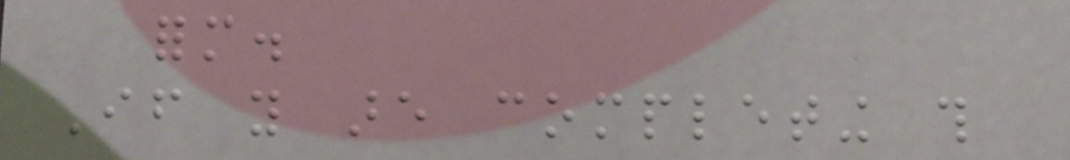form.
If you are completing this
